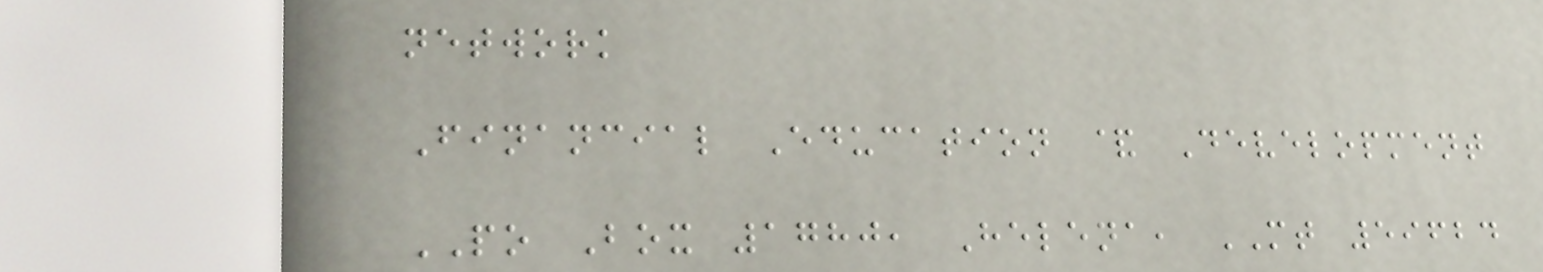network
Financial Education & Development
PO Box 1780, Helena, MT 59624
